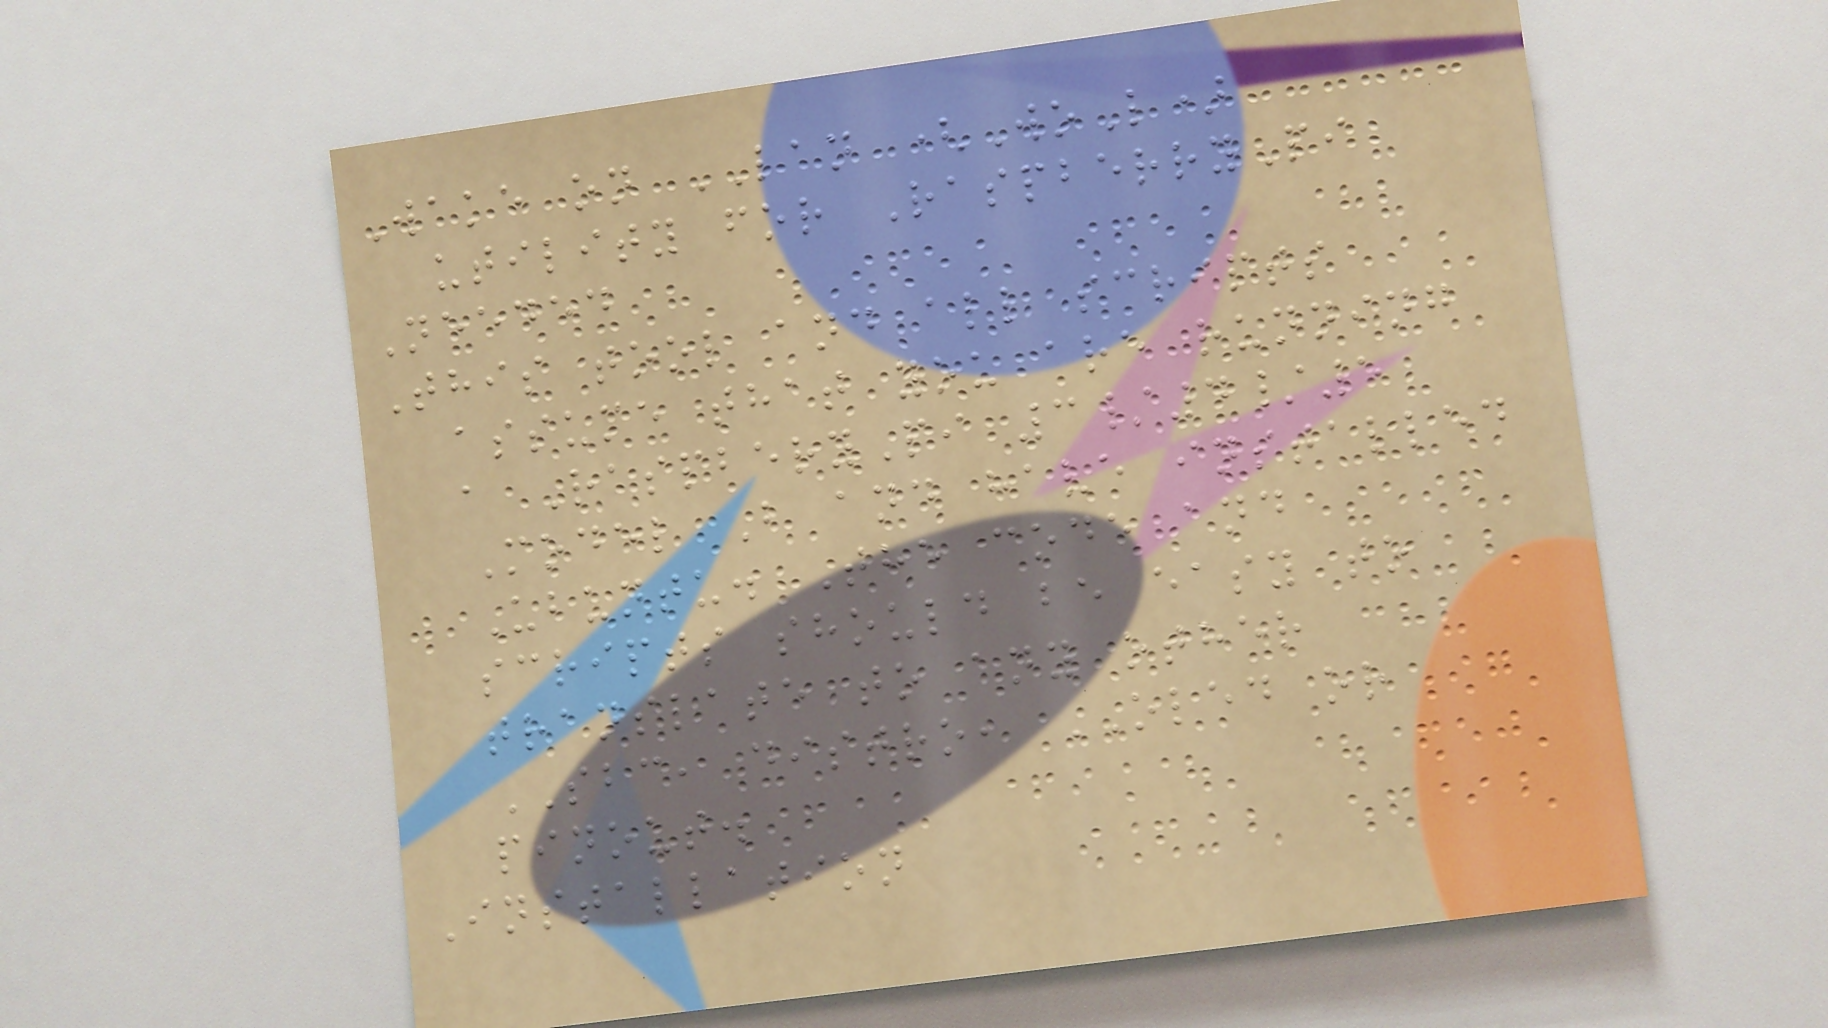Wake on LAN (WoL)
utility for RaspberryPi
Needed
This tool and all scripts
assume that you are running
a RaspberyPi 3/4/5
Model B and have installed
Ubuntu. The code and
scripts should be easy to
translate to any other
SBC, distro, OLED or
pinout.
Installation
